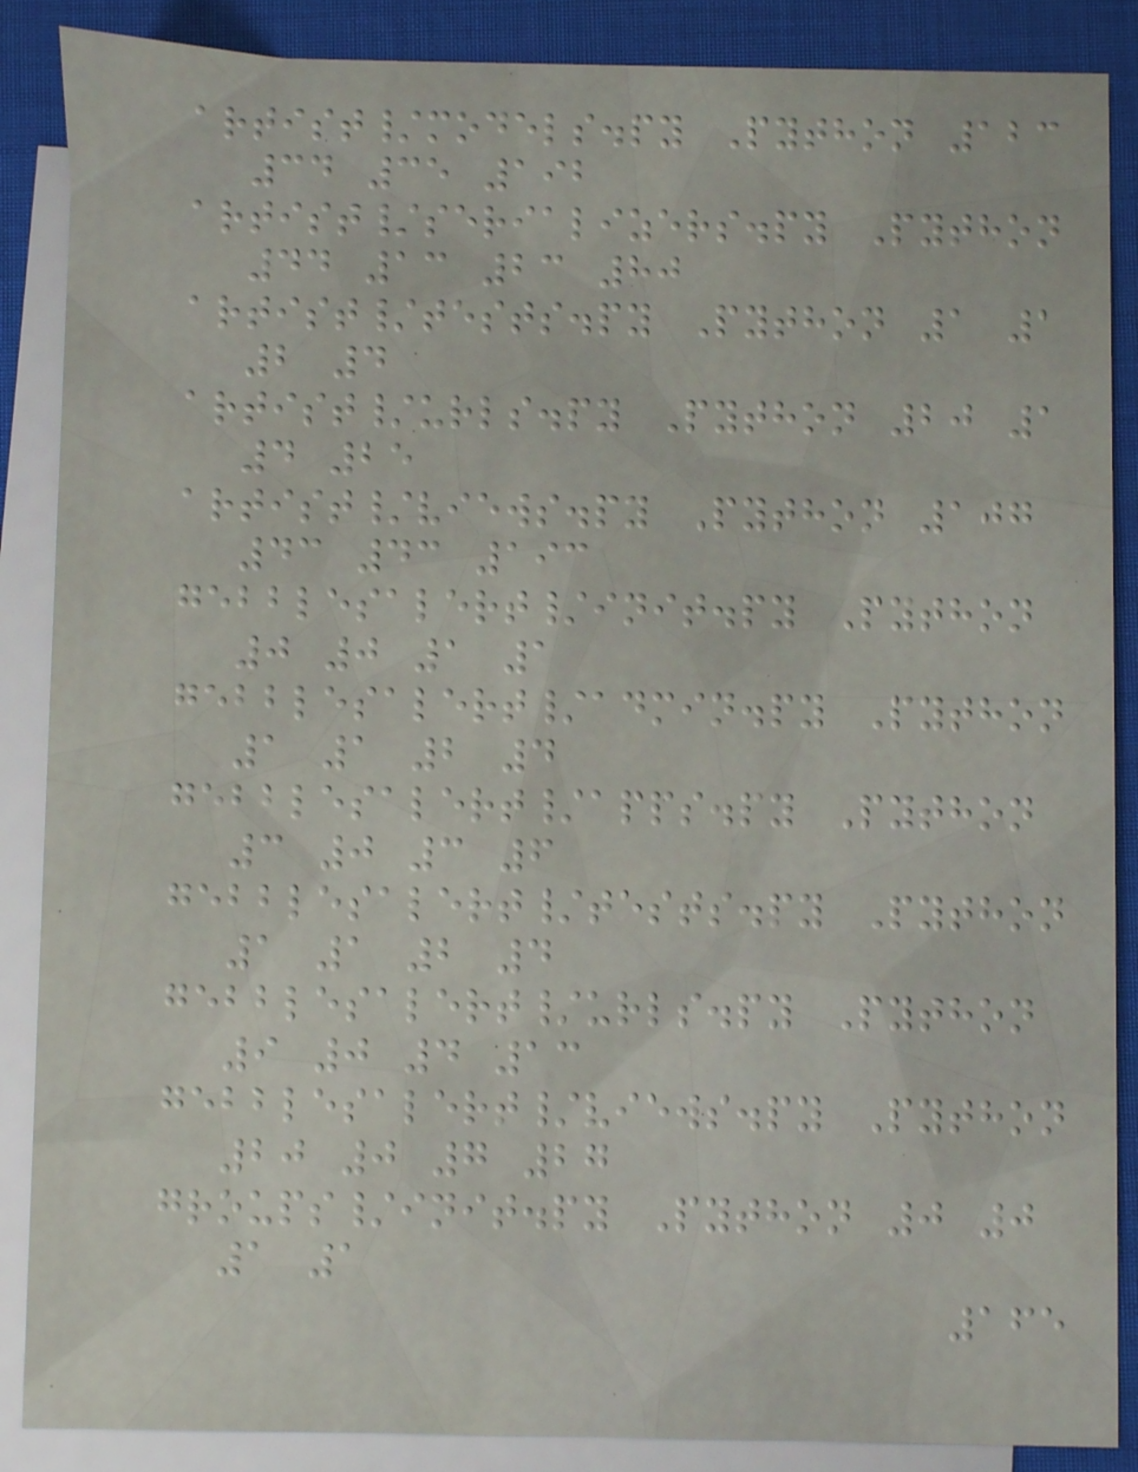artist/models.py Python 123
34 35 192
artist/serializers.py Python
44 13 23 80
artist/tests.py Python 1 1
2 4
artist/urls.py Python 20 1
4 25
artist/views.py Python 107
43 43 193
gebblesalert/init.py Python
0 0 1 1
gebblesalert/admin.py Python
1 1 2 4
gebblesalert/apps.py Python
3 0 3 6
gebblesalert/tests.py Python
1 1 2 4
gebblesalert/urls.py Python
9 0 4 13
gebblesalert/views.py Python
20 0 7 27
groups/init.py Python 0 0
1 1
165
